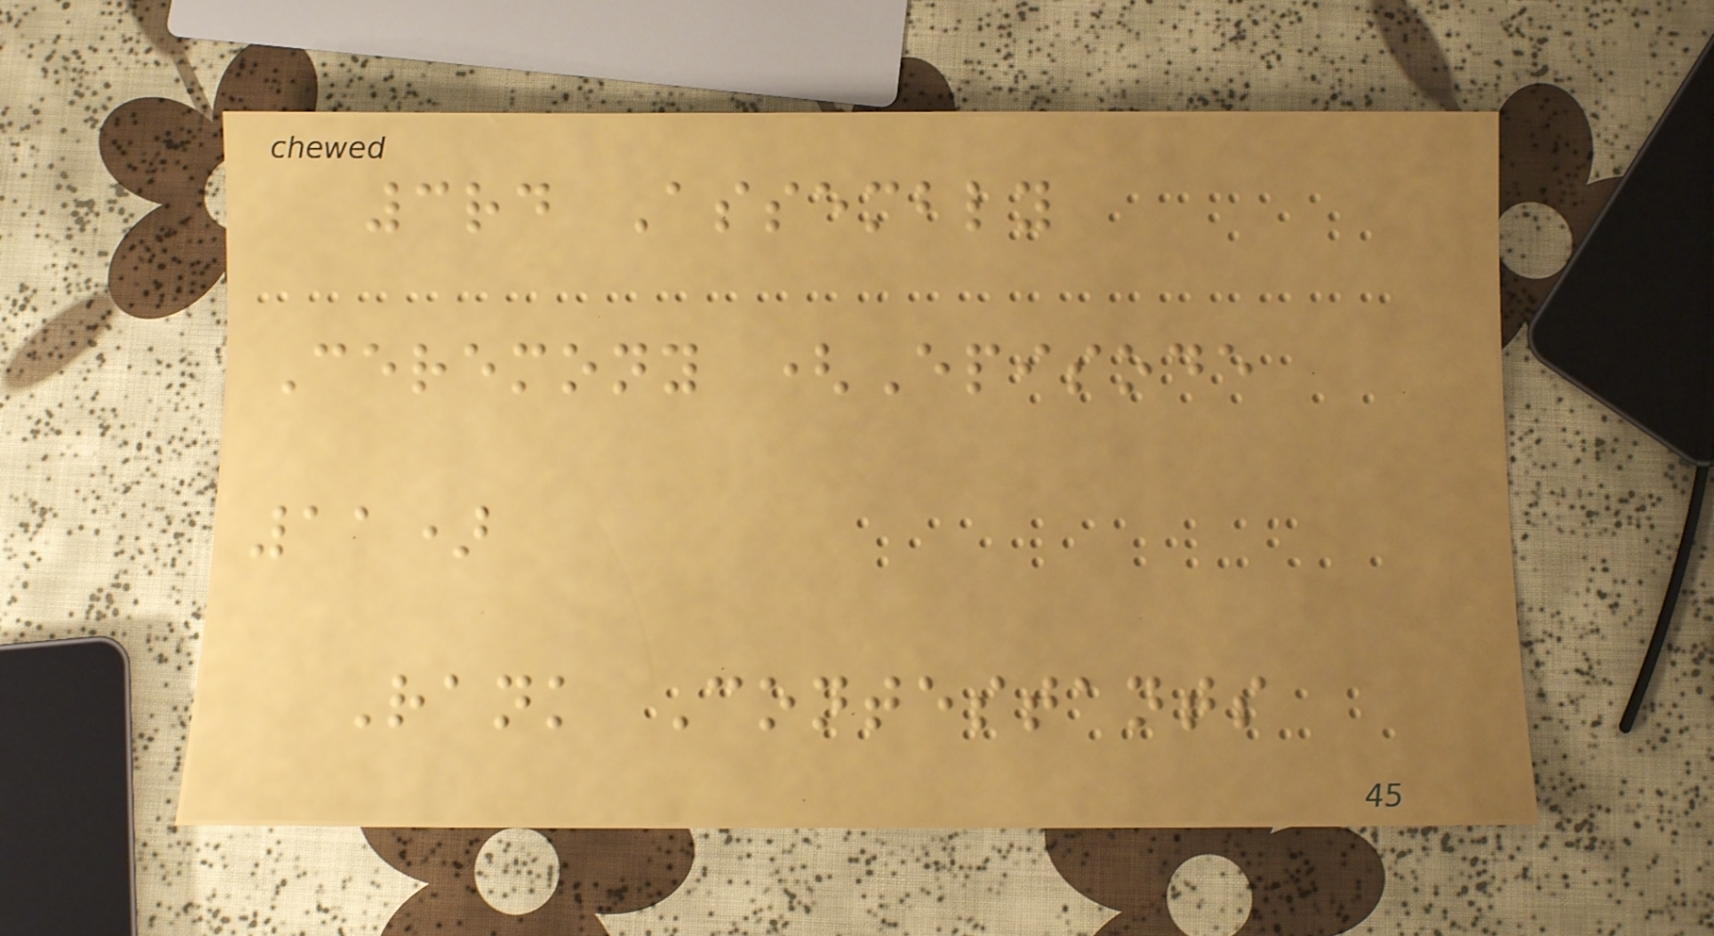3rd Assembly
Ceremony (Episode
11)
Rank Contestants
